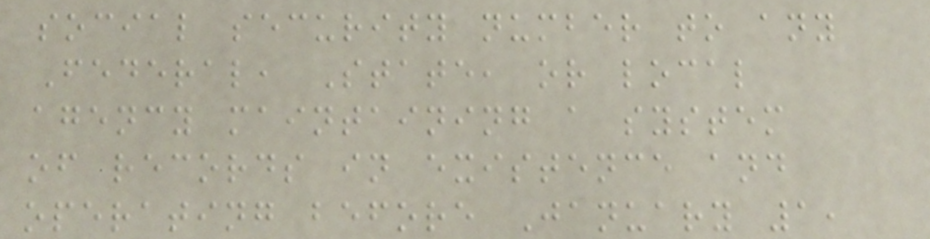social security number to any
Federal, State, or local
agency maintaining a system
of records in existence and
operating before January 1,
